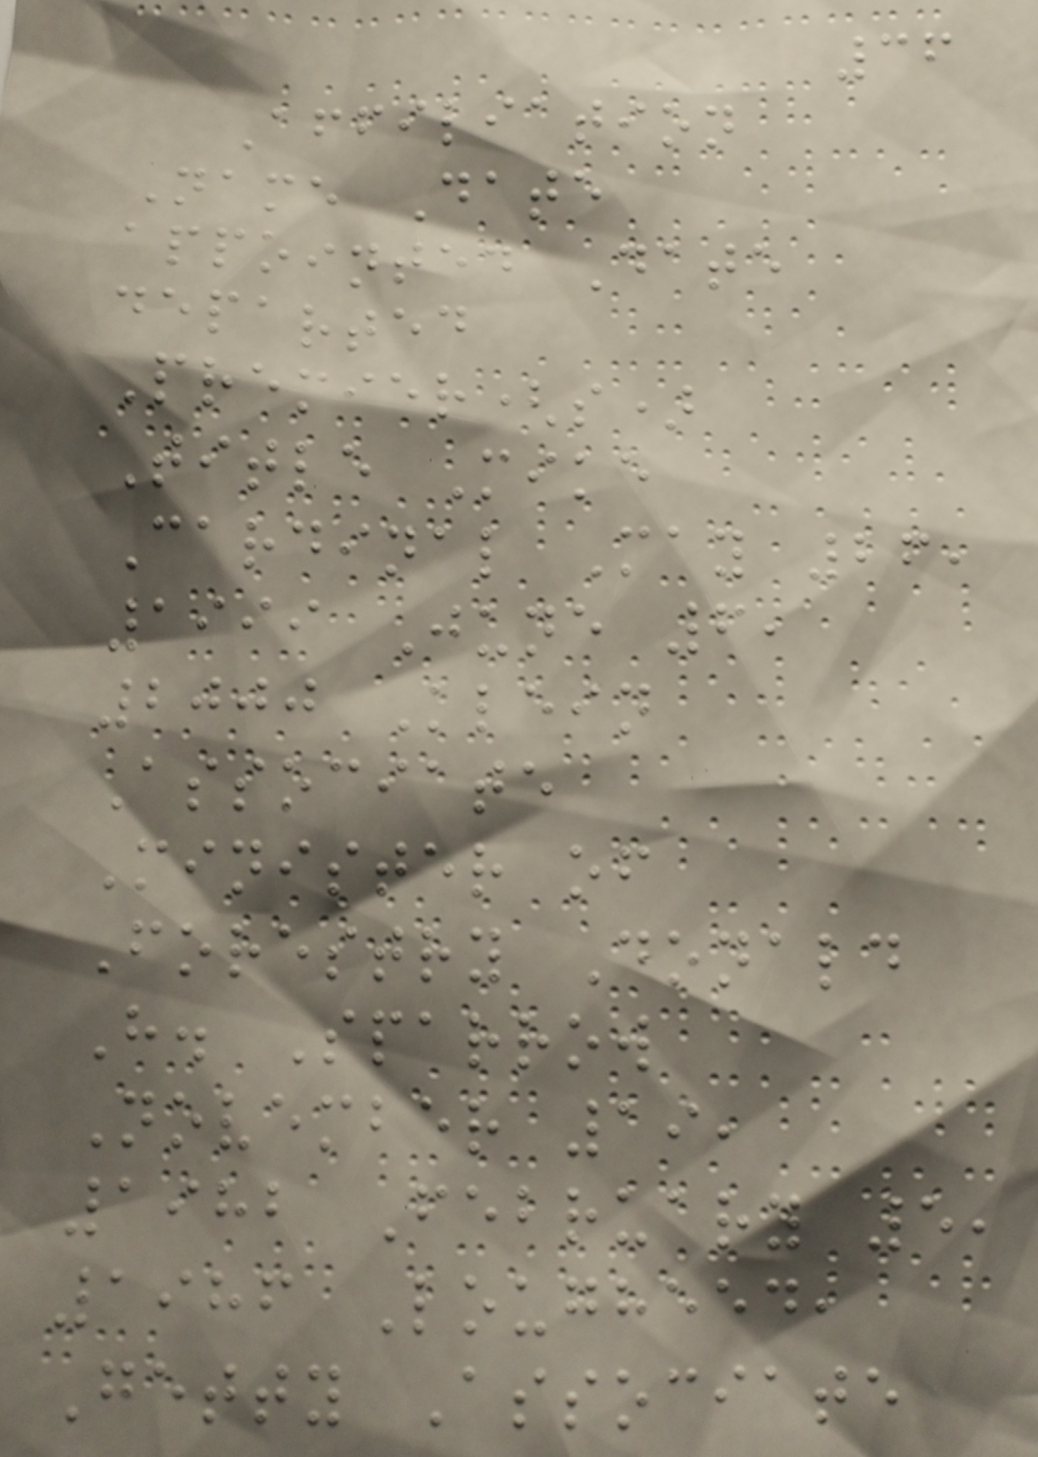36
Affiliation
Name Date
appointed Date
departed
Premier(s)
Title Mike
Cardinal May 26,
1999 June 6,
2000 Klein
Associate
Minister of
Forestry Donald
H. Sparrow
November 19,
1982 February 5,
1986 Lougheed,
Getty Associate
